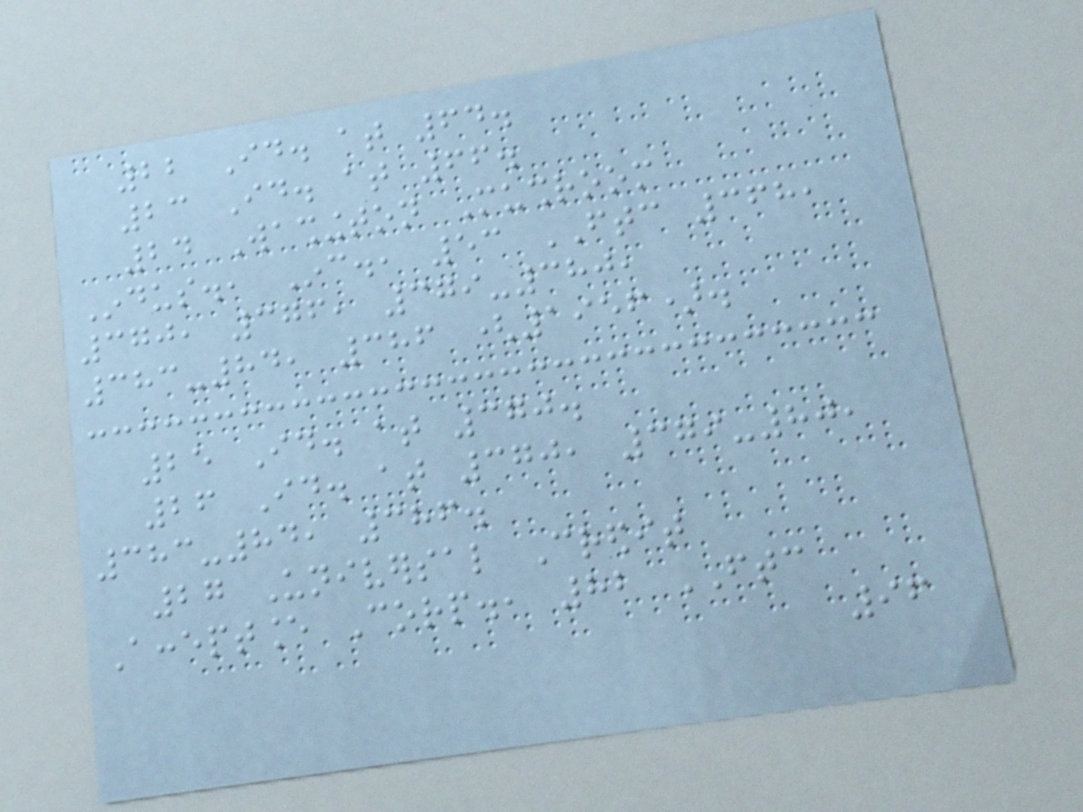22 Id. at 64.
23 Id. at 66.
24 Washington Mushroom
Indus., Inc., 53 FTC 368,
370, 376, 379-380,
383-84, 386 (1956).
25 Id. at 370.
26 Id. at 370, 379-80,
383-84, 386.
27 Universal Credit
Acceptance Corp., 82 FTC
96
